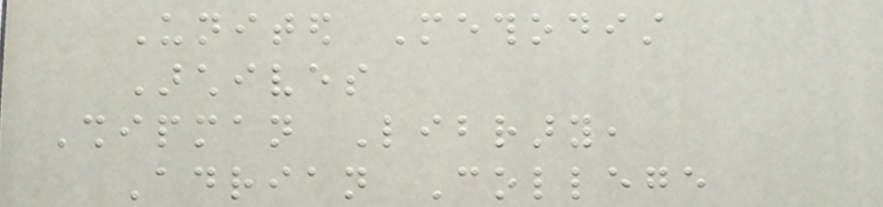United Methodist
Archives
Shipman Library,
Adrian College
